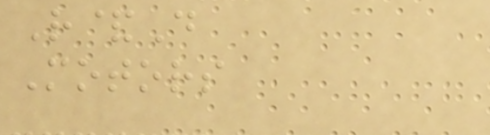R&D
Motors
